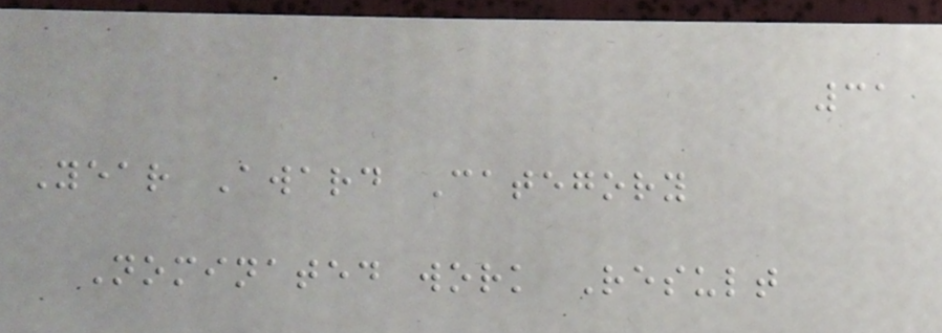31
Year Award Category
Nominated work Result
